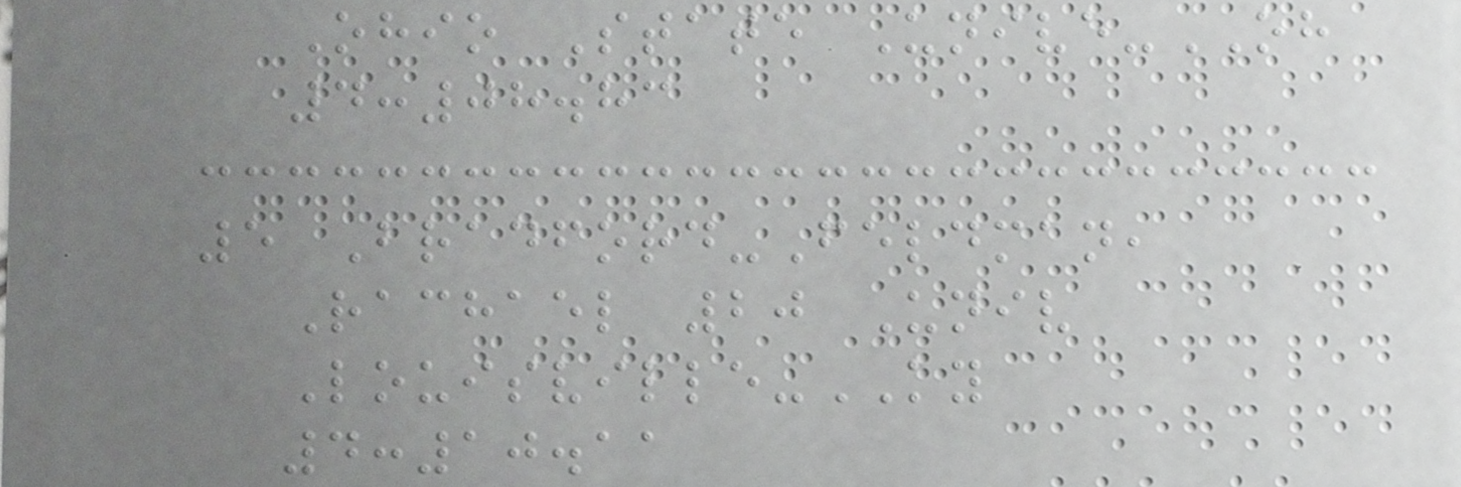Ohio State Unive-OH
4:08.83
5 Bradford-Feldman,
Rachael 20 Univ
Louisville-KY
4:10.11
